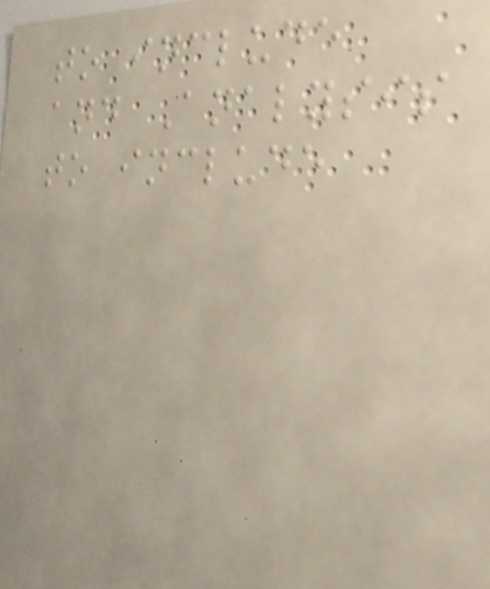to include
and Analysis
to include
